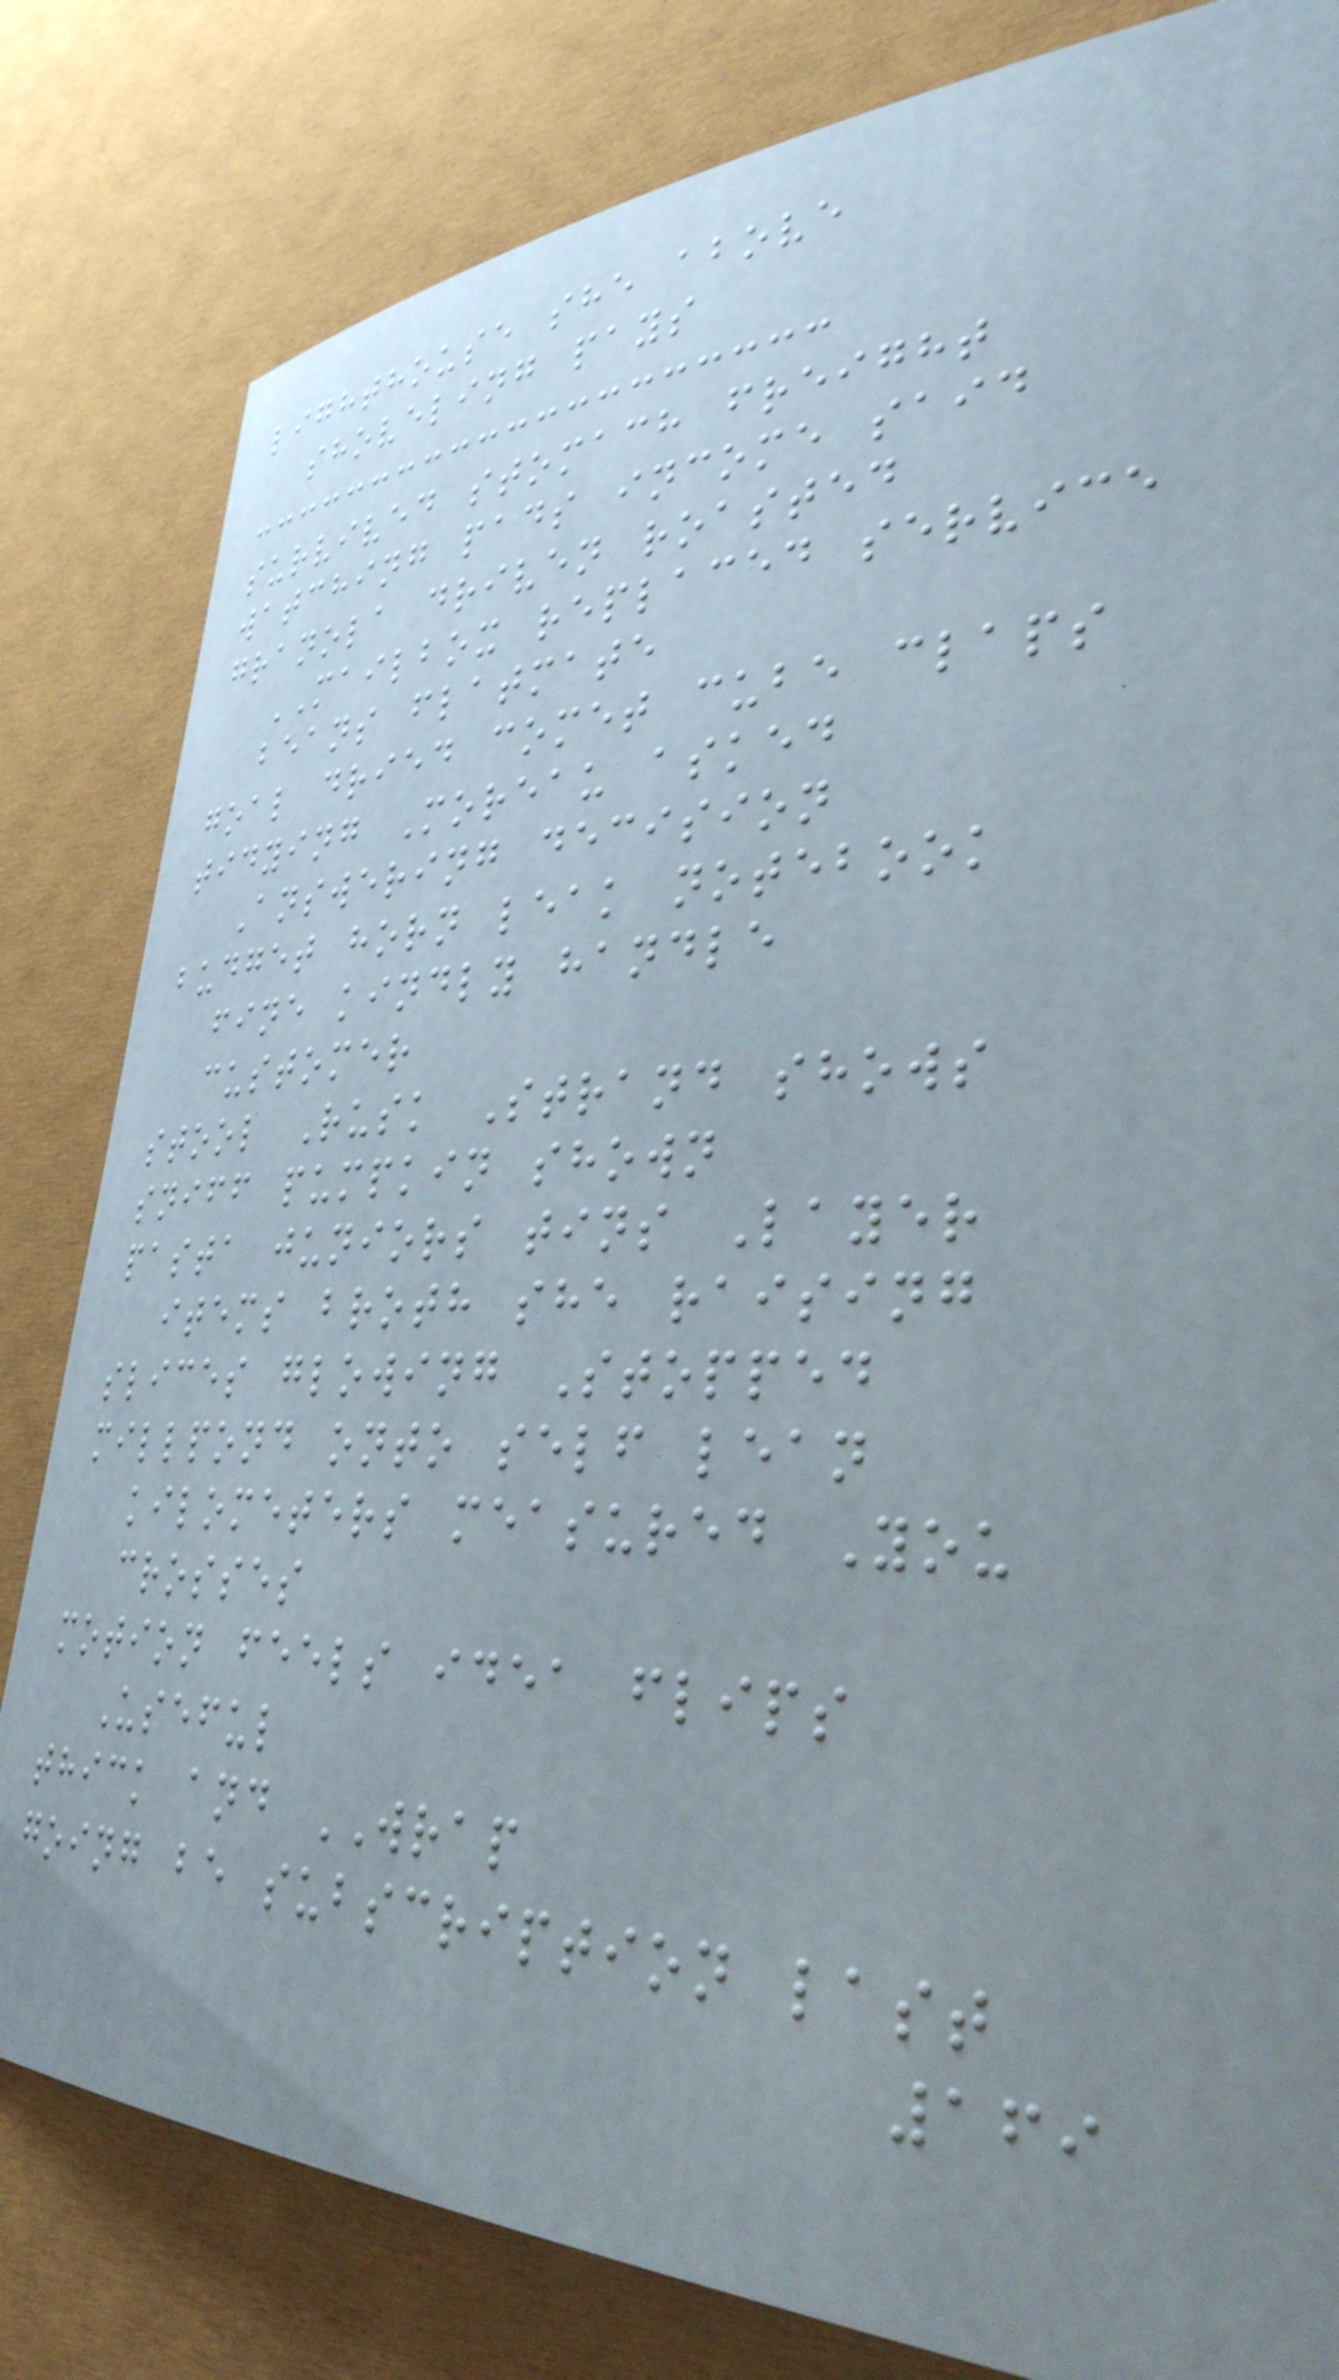lighthouse she above
shoveling pays
survived stomach freight
watching pads income said
granola driven roasted
MAILBOX replaced service
beans flatmate
goal dried comet cube claps
tidying Moreau asked
Answering decision
budget horn leak notebook
fine kindly handle
customer
stool Rusk Strand shows
sniff pumpkin shown
pasta juniors tins Layer
items broth she raising
slices glowing Stopped
millpond onto self lean
kilometers measured You
crosses
motion feels idea flips
Useful
thick and WRAP
going be subscription last
169
